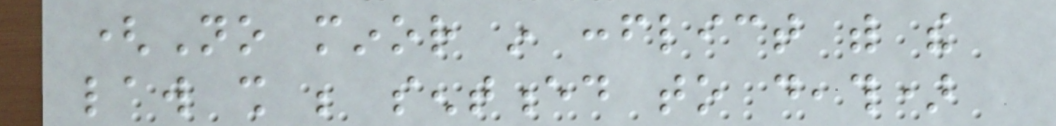(No minor in conflict with the
law shall be sentenced to death)
